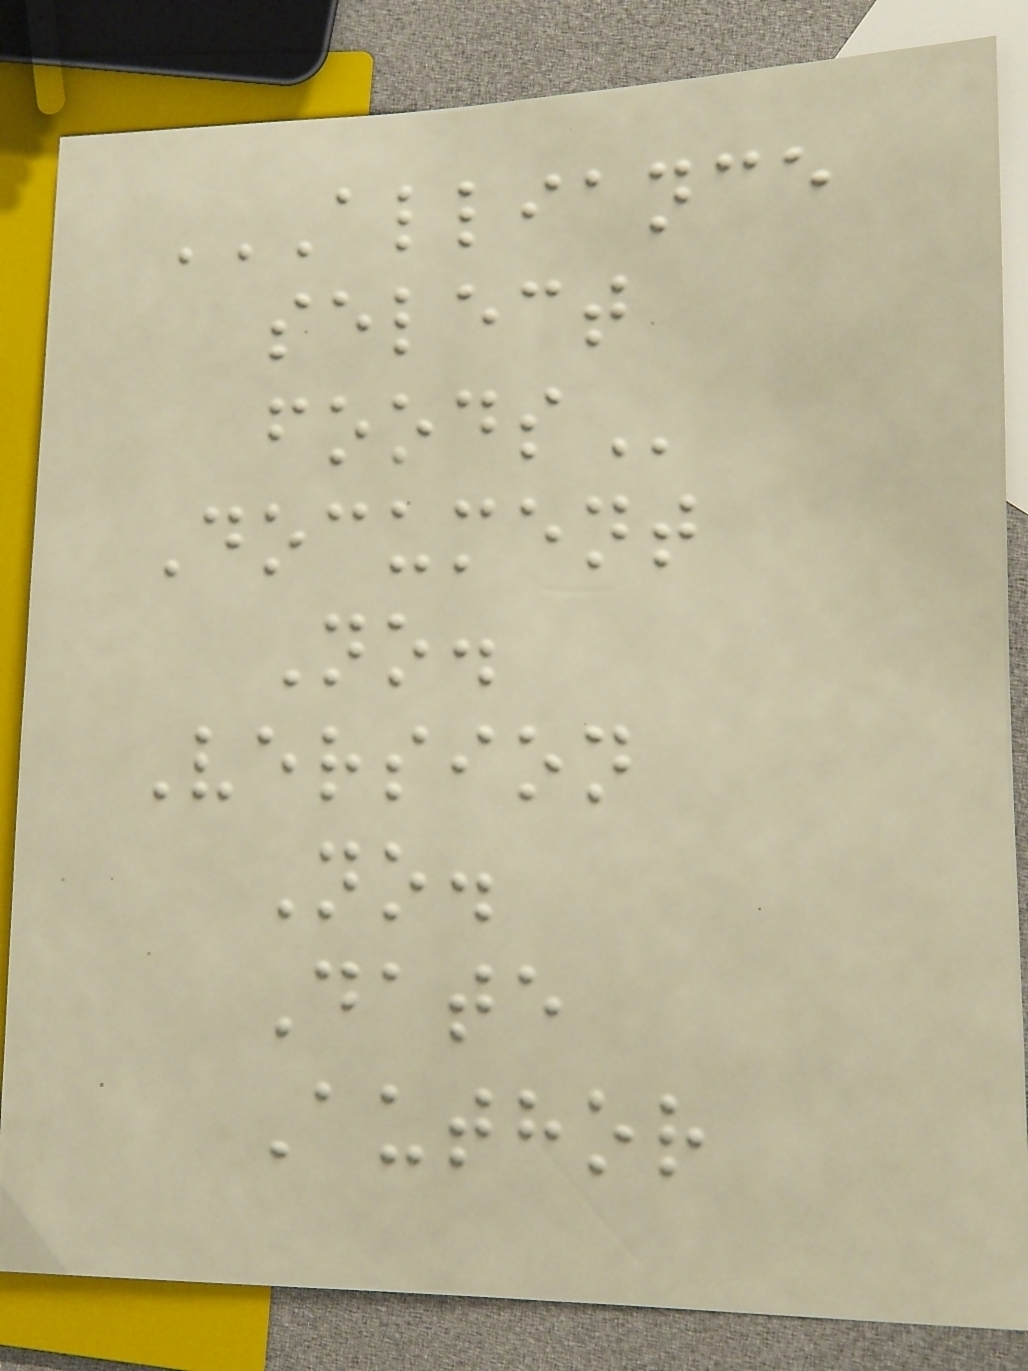ALLIANCE
SELECT
FOODS
Document
No.
Version
No.
Date
Author
